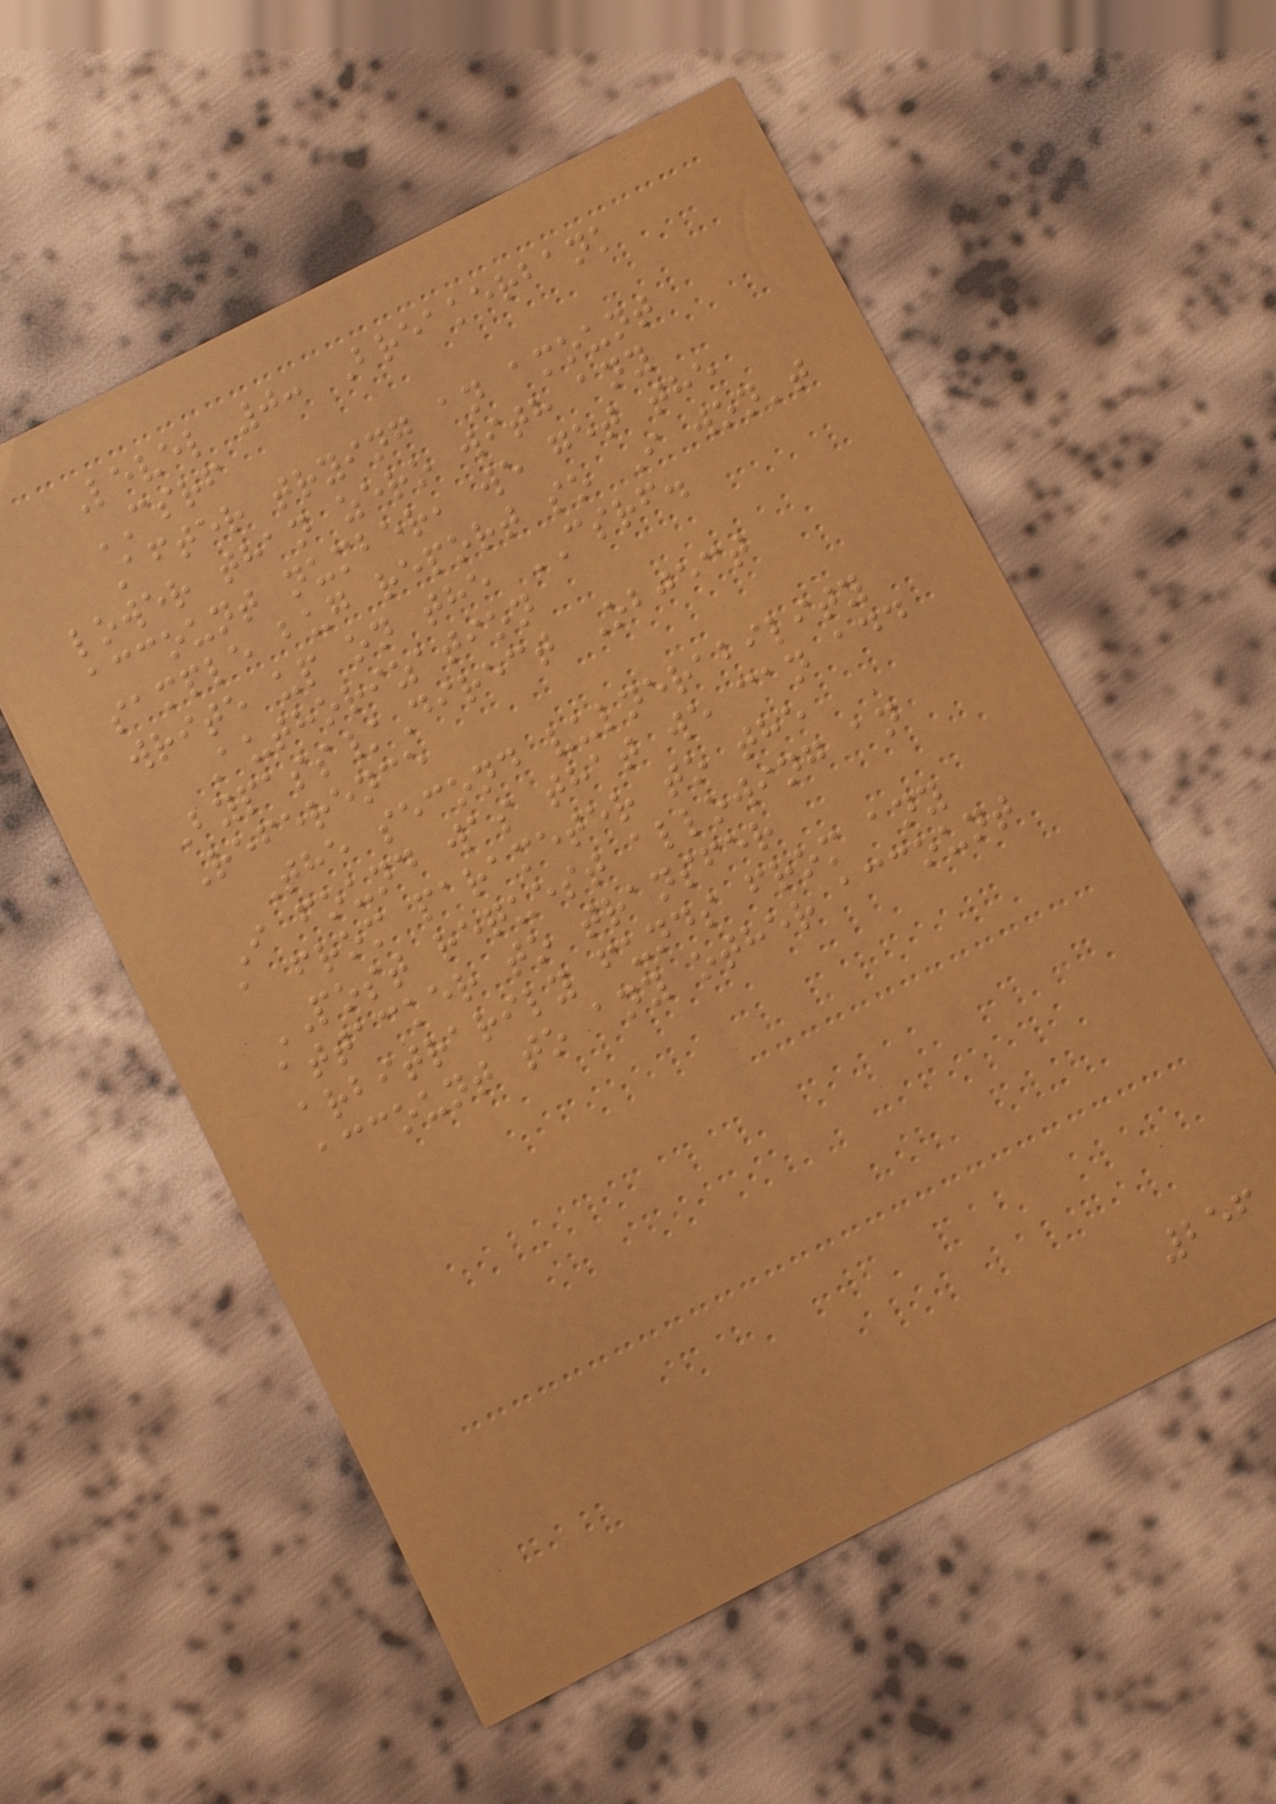Level 0: Breakerbank
CSRF
After trying an amount
lower than zero with any
account number, we get the
sample bug report so I won't
write up on the CSRF.
Authorization
Bypass/Direct Object
Reference
The second vulnerability
I found was that we can add
a from parameter to the
POST request allowing an
attacker to transfer
arbitrarily funds from any
account to any other account
256
